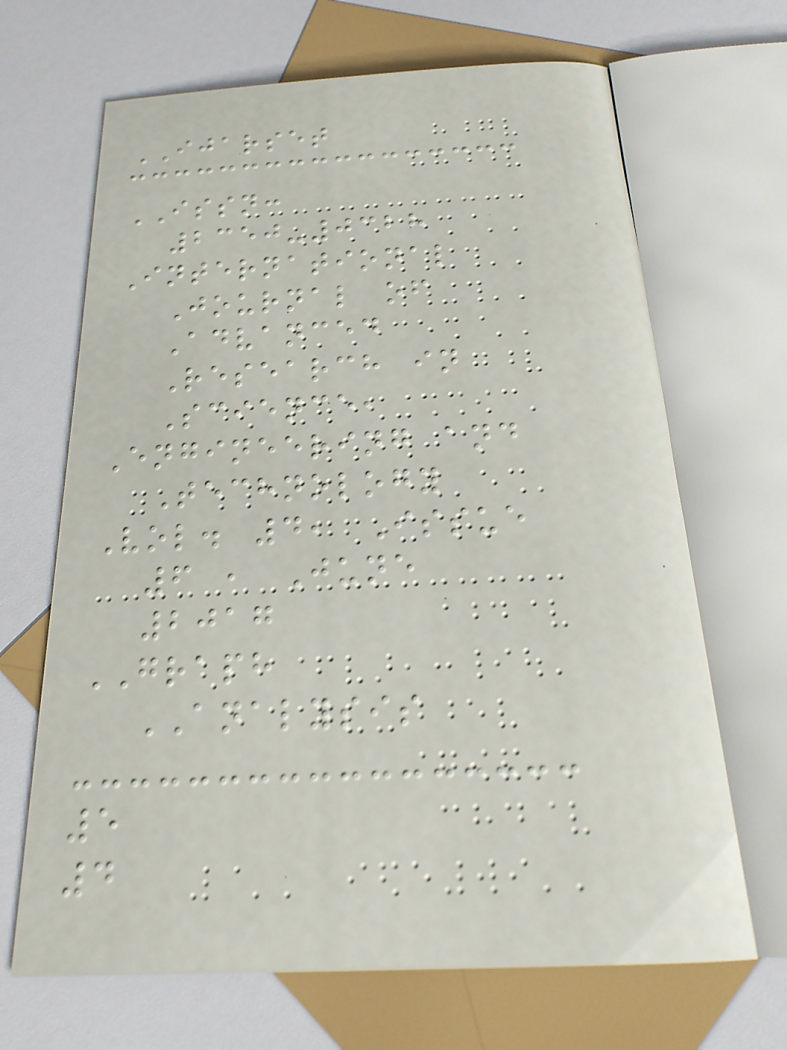IJARSET
ISSN:
2350-0328
International
Journal of
Advanced
Research in
Science,
Engineering and
Technology
Vol. 4, Issue
6 , June
2017
GRAPH
ANALYSIS
5
4
